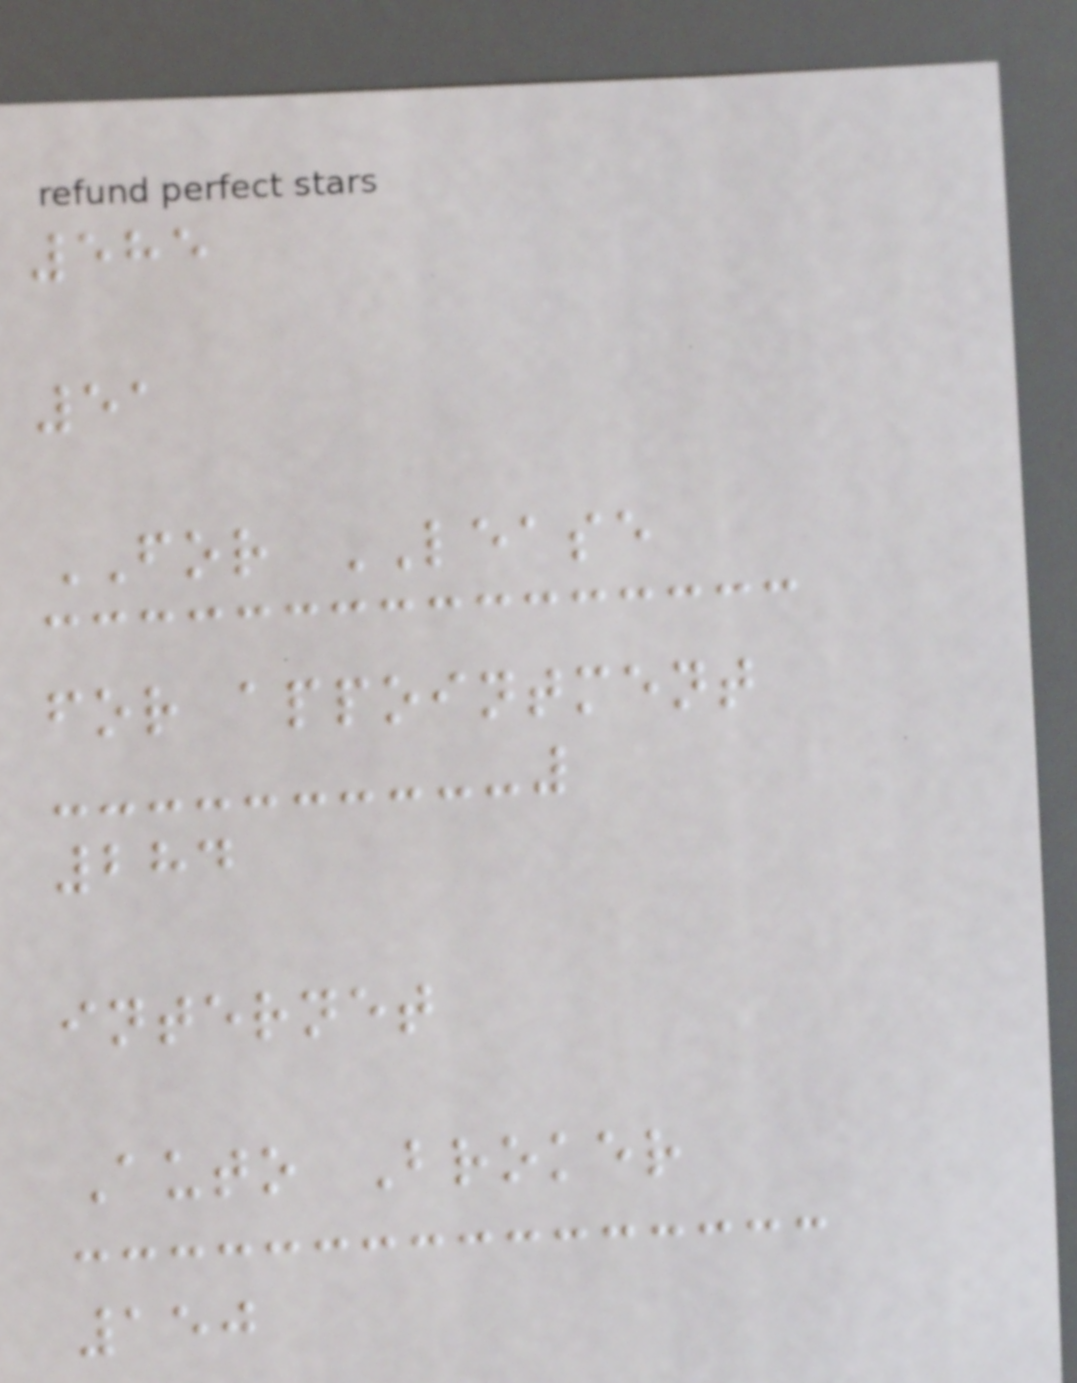585
51
FOR LEASE
for appointment
284
internet
Auto Broker
150
